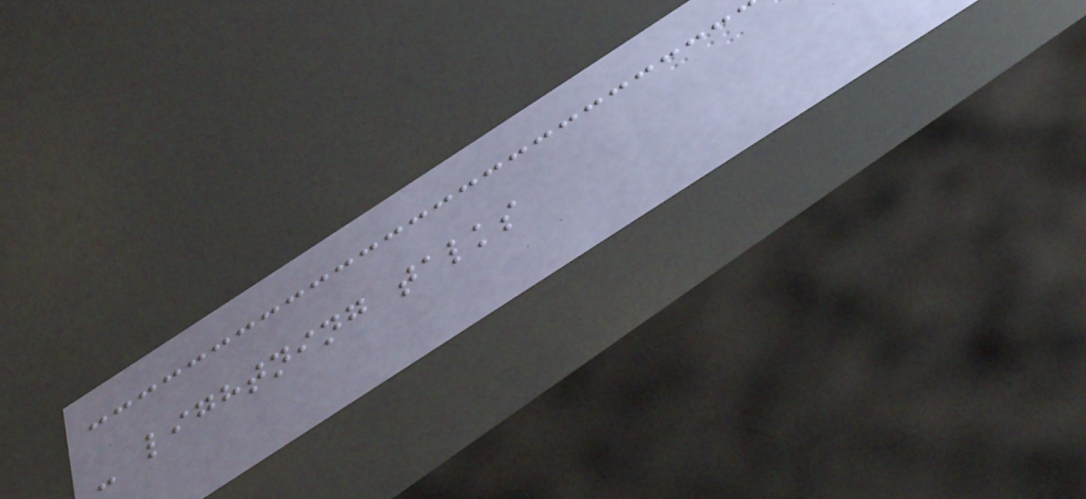- lightning talks
